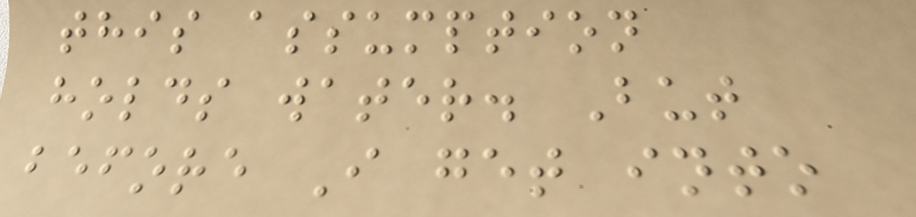this assumption
holds water. But
before I get into
